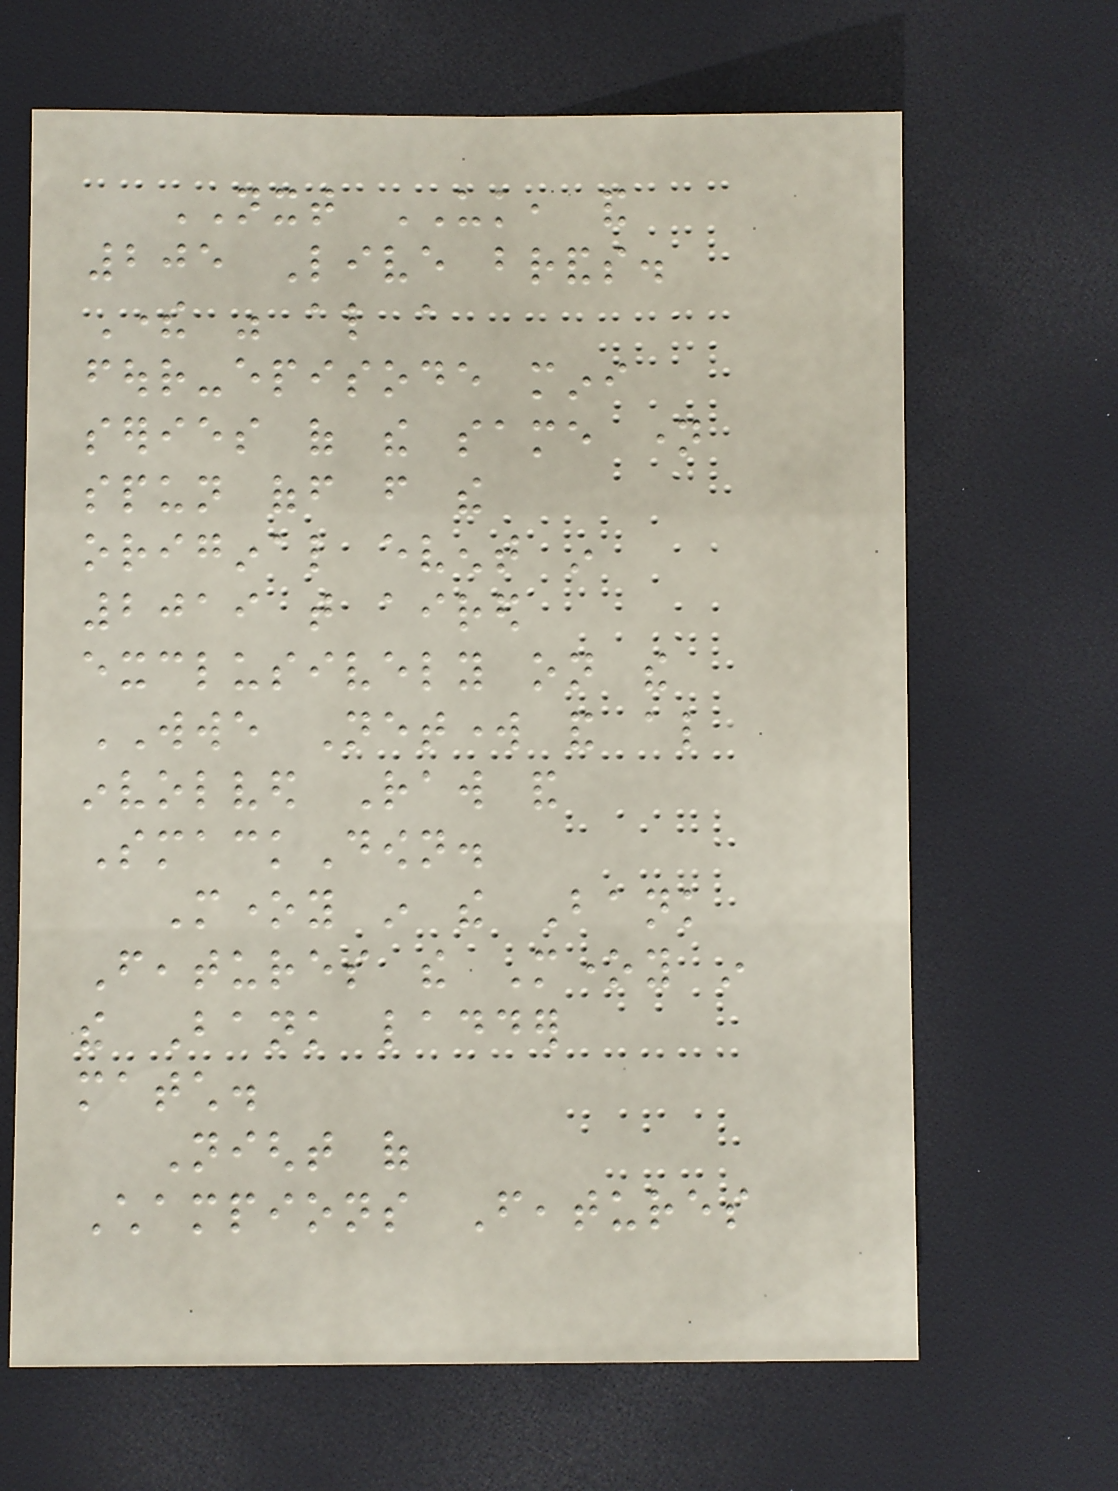NXT UK, and
205 Live brands.
There was also a
four-episode mini
series of the same name
spun off from the
original event in
2019 that aired
exclusively on the
WWE Network and also
involved Raw and
SmackDown.
Money in the Bank
Features the Money in
the Bank ladder
match.
Night of
Champions Features
